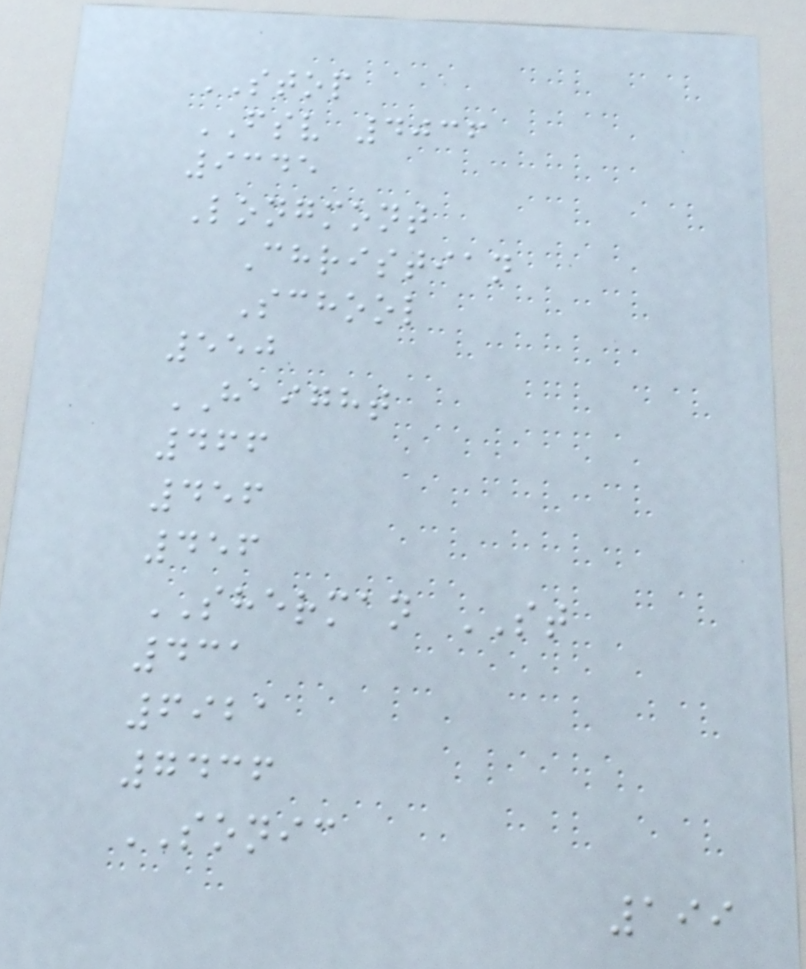STOP
FSV 4036
9345
Longmont
Christian
School
550
HAIGHT
466
456
456
SHERMAN ST
431
6921
7436
SONIC
199
